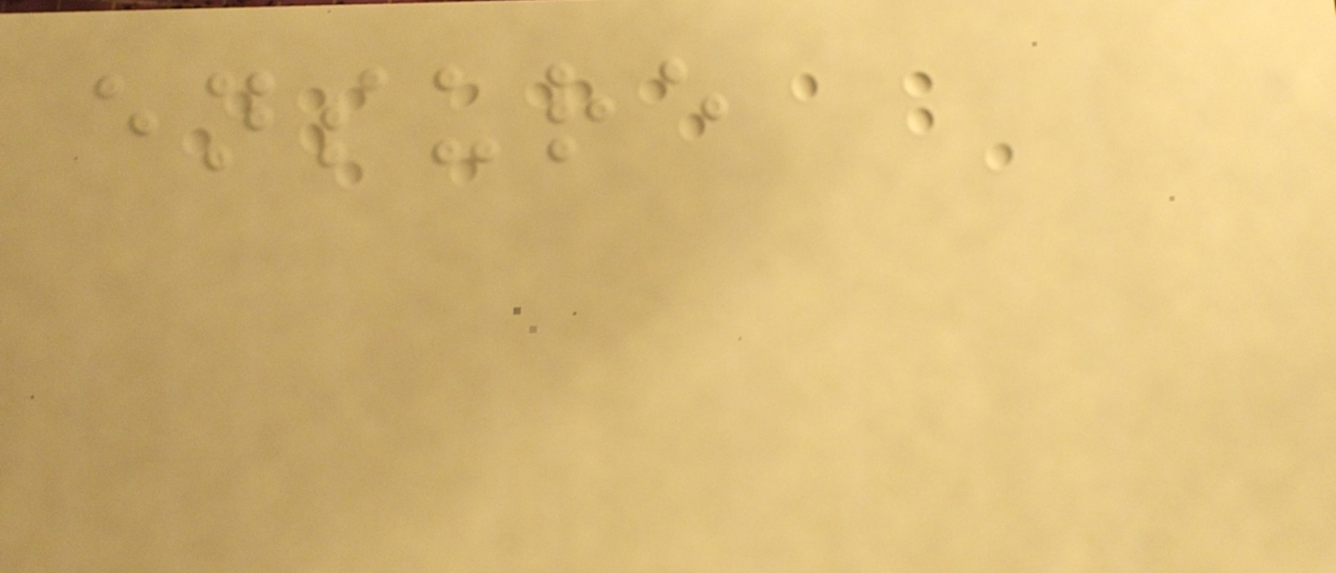ensure
